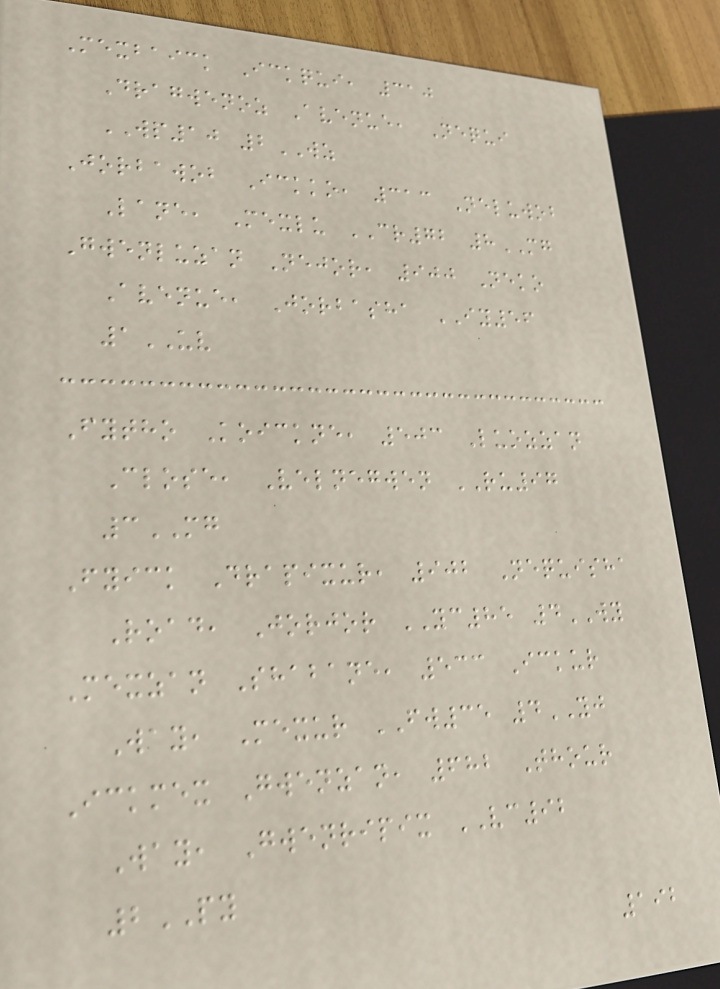Mexbaick Ickqui, 310
Dragwenoz Avenue, Nequi
WP10 2WZ
Jorbawob Ickko, 313 Neluwob
Lane, Mexlu CR72 8MG
Gwenluzan Nejor, 900 Neko
Avenue, Jorbasha IY56
1UV
Fytho Koickne, 503 Luozzan
Close, Velnegwen RU97
3MG
Fyick Drapixur, 902 Nequisha
Road, Jorjor YC85 4WY
Mexzan Shabane, 533 Ickur
Way, Mexur FW35 4YJ
Ickmex Gwenzan, 682 Thour
Way, Gwenripix VC92
2PY
192
